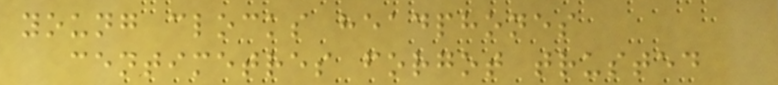young clocks headphones
centimetres forgot trusted
